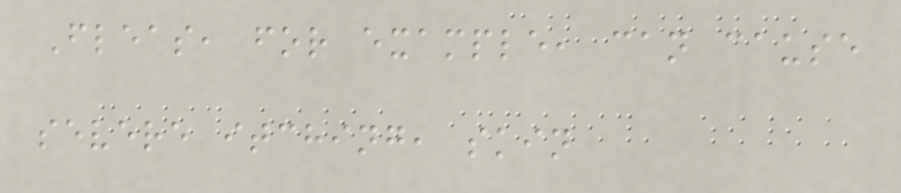Fleas, for example, can cause
severe itching, skin
